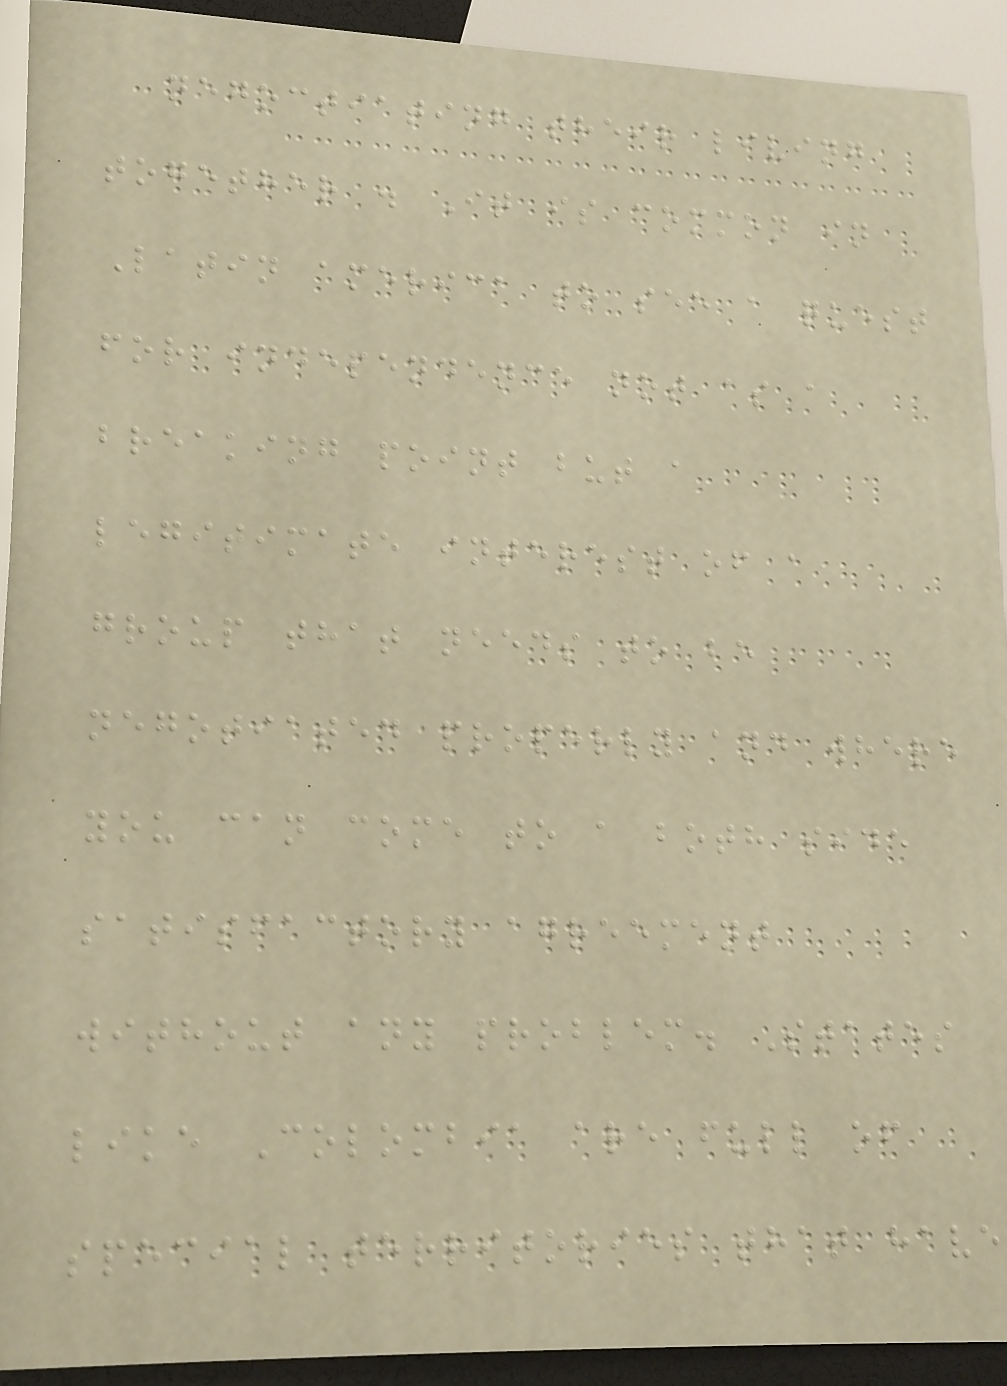negoctiating their living
together . It is common in
Latin america to see a quest
for independence not as a
breaking point but a
legitimate interest of a
group that needs to be
negotiated properly and where
you can come to a both side
satisfactory agreement
without any problem. States
like Colombia are full of
special territories that have
